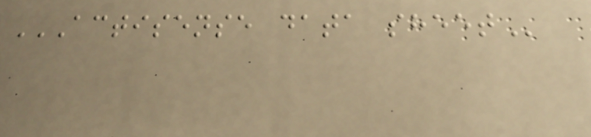ACTISENSE DATA SHEET
